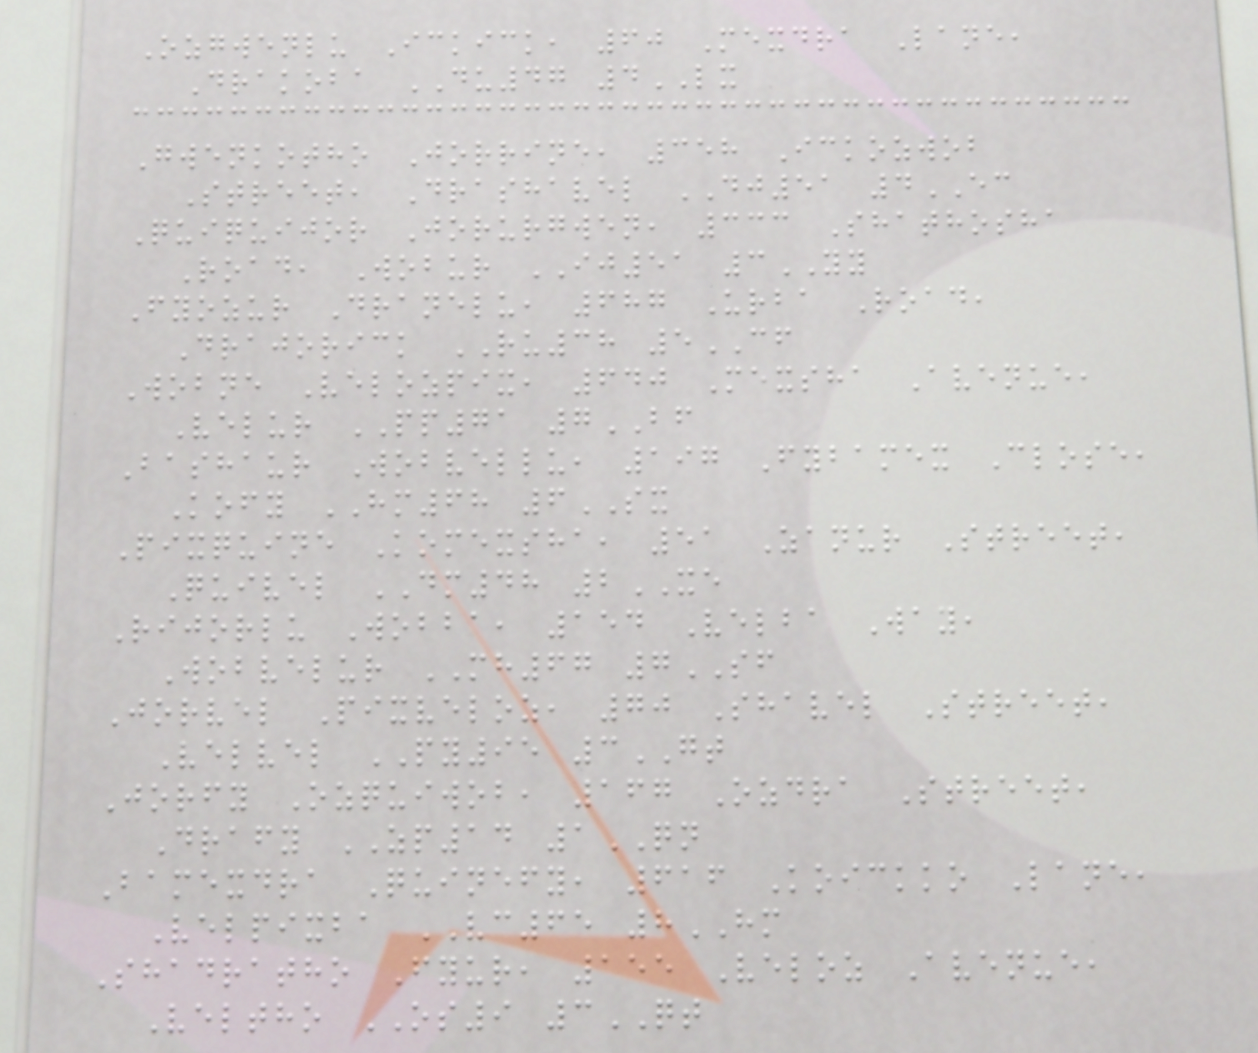Ozgwenlu Ickick, 60 Mexdra Lane,
Drakoba DU47 4LX
Gwenkotho Jorrine, 358 Ickozwob
Street, Drashavel DJ51 4EC
Quiquijor Jorurgwen, 333 Shathosha
Road, Wobur IJ51 3YY
Fyozur Dranelu, 687 Urba Road,
Drajorick RU38 5CF
Wobne Velozpix, 640 Mexsha Avenue,
Velur PP71 7BF
Bashaur Wobvellu, 197 Fybamex Close,
Kofy HM68 6SX
Pixquine Komexsha, 51 Zanur Street,
Quivel DM48 2XE
Rijorlu Wobba, 154 Velba Way,
Wobvelur MH67 7SF
Jorvel Pixveloz, 70 Shavel Street,
Velvel PY95 3GT
Jorfy Ozquiwob, 167 Ozdra Street,
Drafy ZP14 1QN
Bamexdra Quinefy, 616 Koickko Lane,
Velpixba VC65 8HM
Shadratho Fyur, 155 Veloz Avenue,
Veltho OS9 3QT
